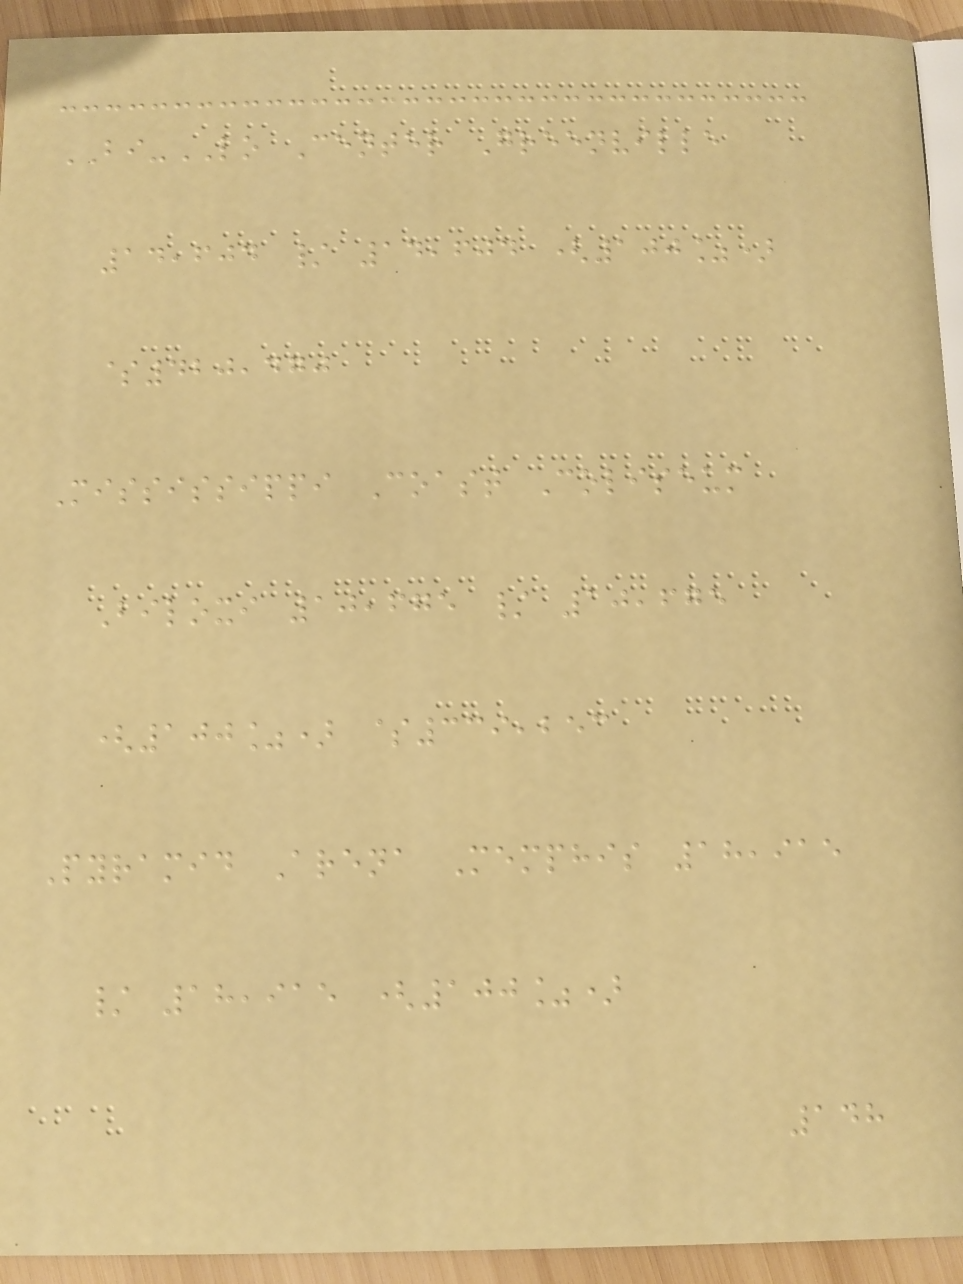BI-LO Center Greenville
14,604 / 14,604 (100%)
$420,470
Mississippi Coast Coliseum
Biloxi 10,675 / 10,675
(100%) $339,253
Pyramid Arena Memphis 18,915
/ 18,915 (100%)
148
